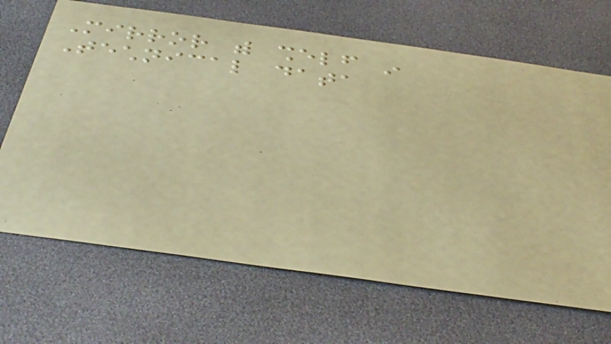Mirror with shelf in
Technical data
